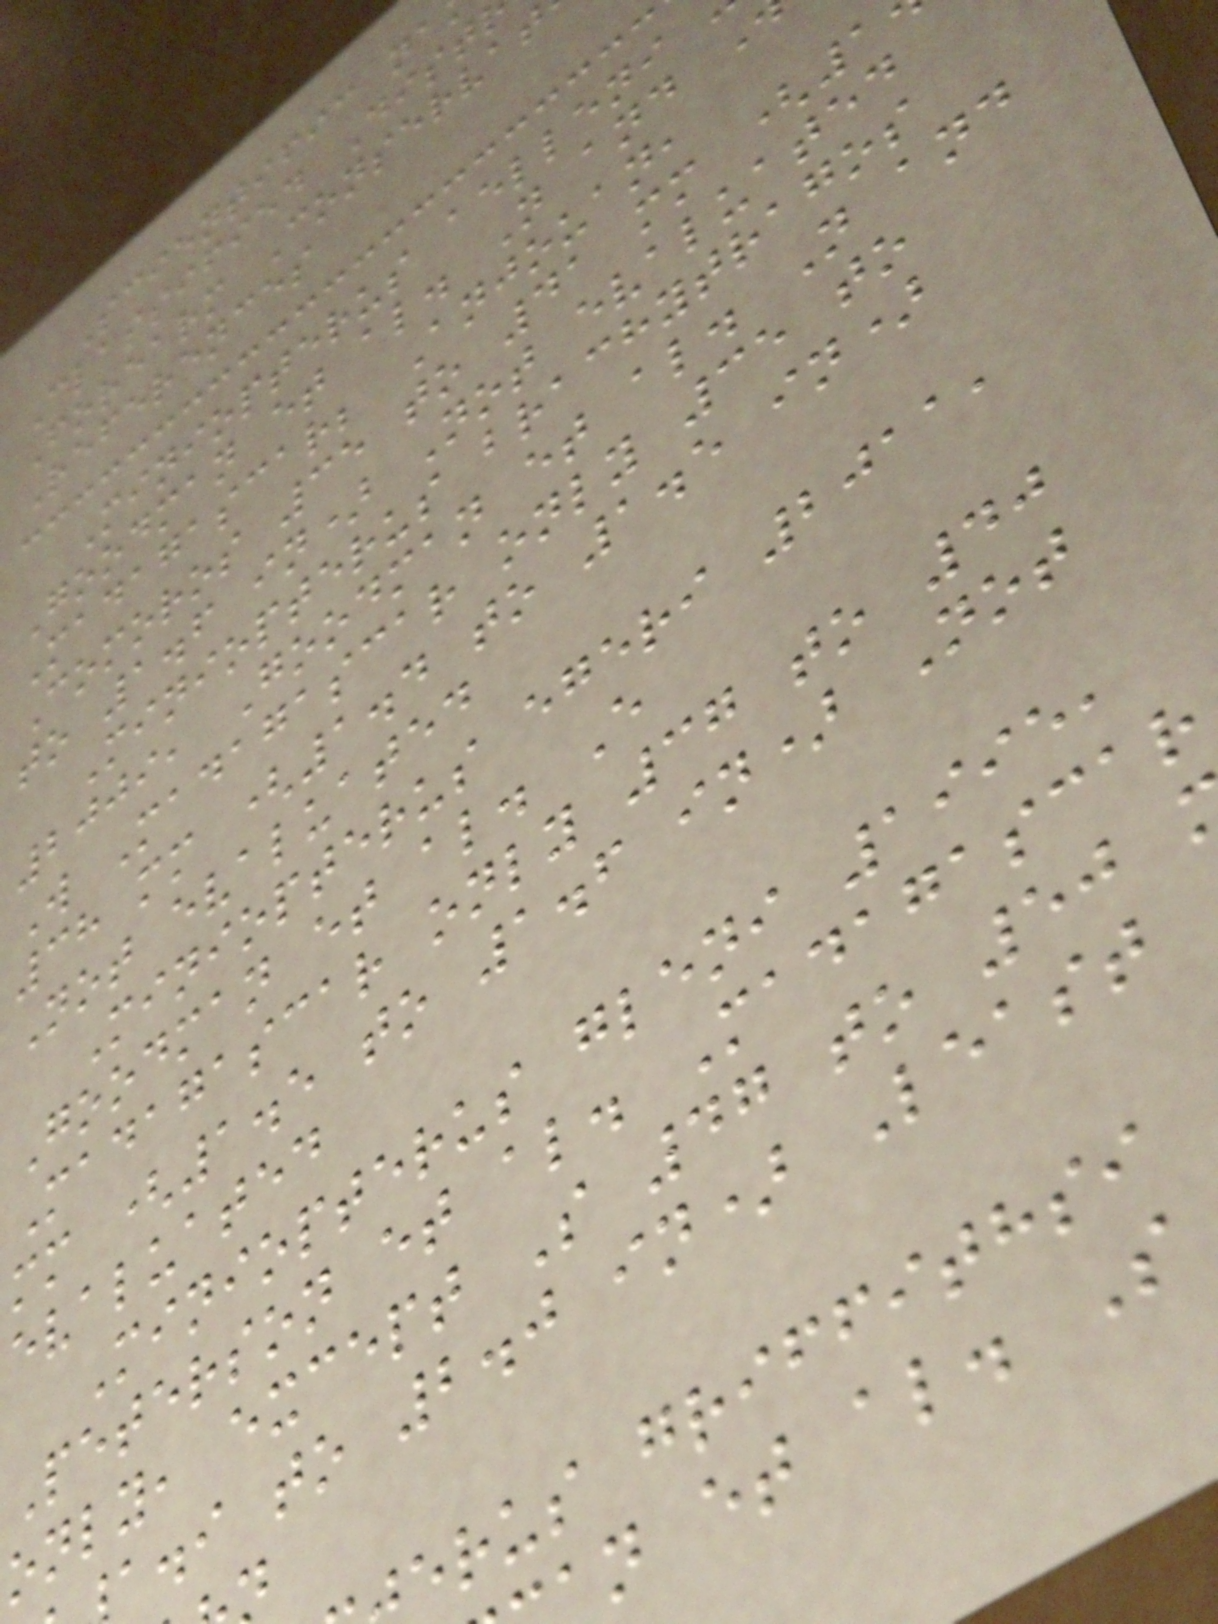Scientific na
Classified Dist
Forearm Conservat
References
Miniopterus aelleni
Goodman et al. N and
Madagascar; Anjouan,
Comoros 35 to 41 mm (1
to 1.6 in) Not evaluated
Miniopterus brachytragos
2009, Goodman et al. N and
W Madagascar only 35 to
38 mm (1.4 to 1.5 in)
Not evaluated
Miniopterus egeri 2011,
Goodman et al. E
Madagascar only 37 to 40
mm (1.5 to 1.6 in) Not
evaluated
Miniopterus gleni 1995,
Peterson et al. Madagascar
only, except S 47 to 50
a.i to 2.0 in) Least
erus griffithsi
n et al. S
